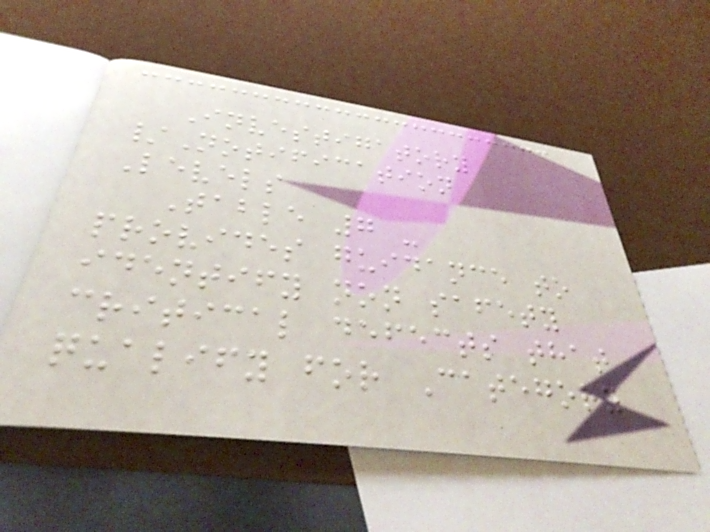Investigatory
/Notification
Levels
Table 7 -
provides guidance to
identify non safety
critical defects that
qualify for Category
